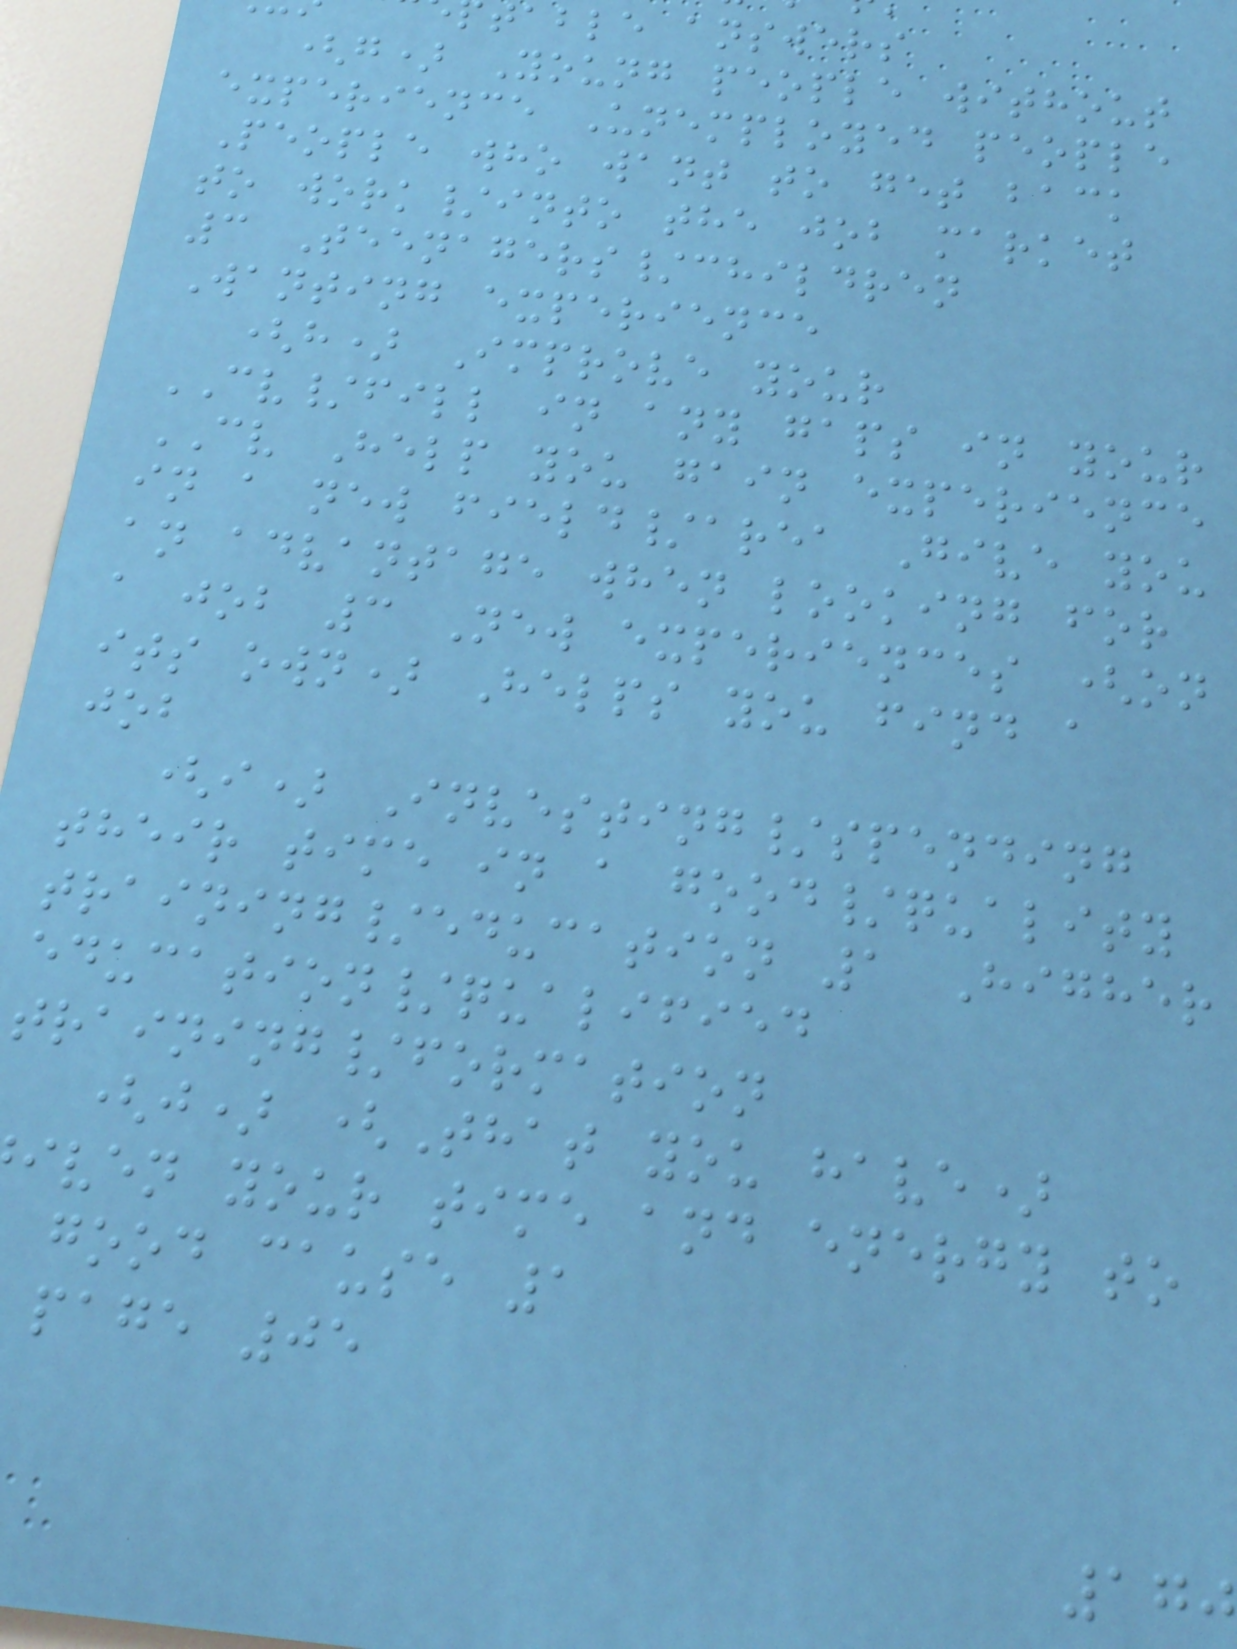able answers
(g) Young people without
experience Unemployed people
People who want to get back
to work/into the job market
3 Teenagers/children
Wanting experience
(h) Improve your
CV/fill in any gaps in your
CV Help you gain experience
in a new field/area Give you
an advantage when looking for
a job 3 New experiences (on
its own) Helps you find a
job
(i) Investing/spending
their time in a good/quality
training/education 1 Higher
education/qualified
training/formation
(j) (That you have)
iven your time and energy to
good cause 1
page 05
170
